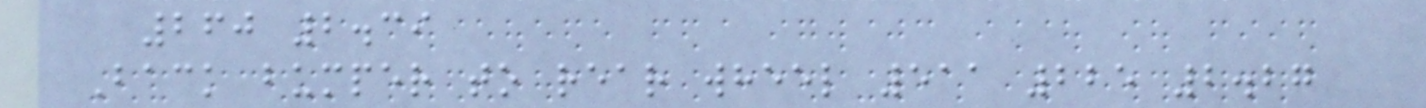260 2.39
Back bumper to rear wheel 511 225 2.27
